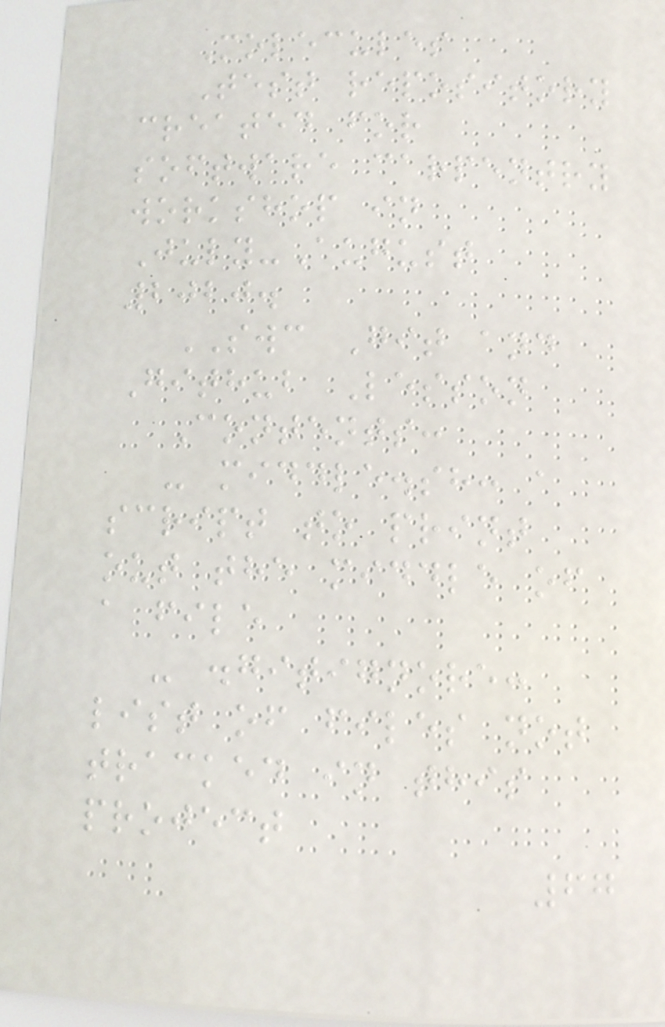Molecules
Test repository
created for
software carpentry
workshop in
July-August
2020.
SWC Git and
Github Lesson
Contents:
- middle.sh: a
script to print
out the middle of
a file
- .gitignore:
list of files not
tracked in this
project
67
